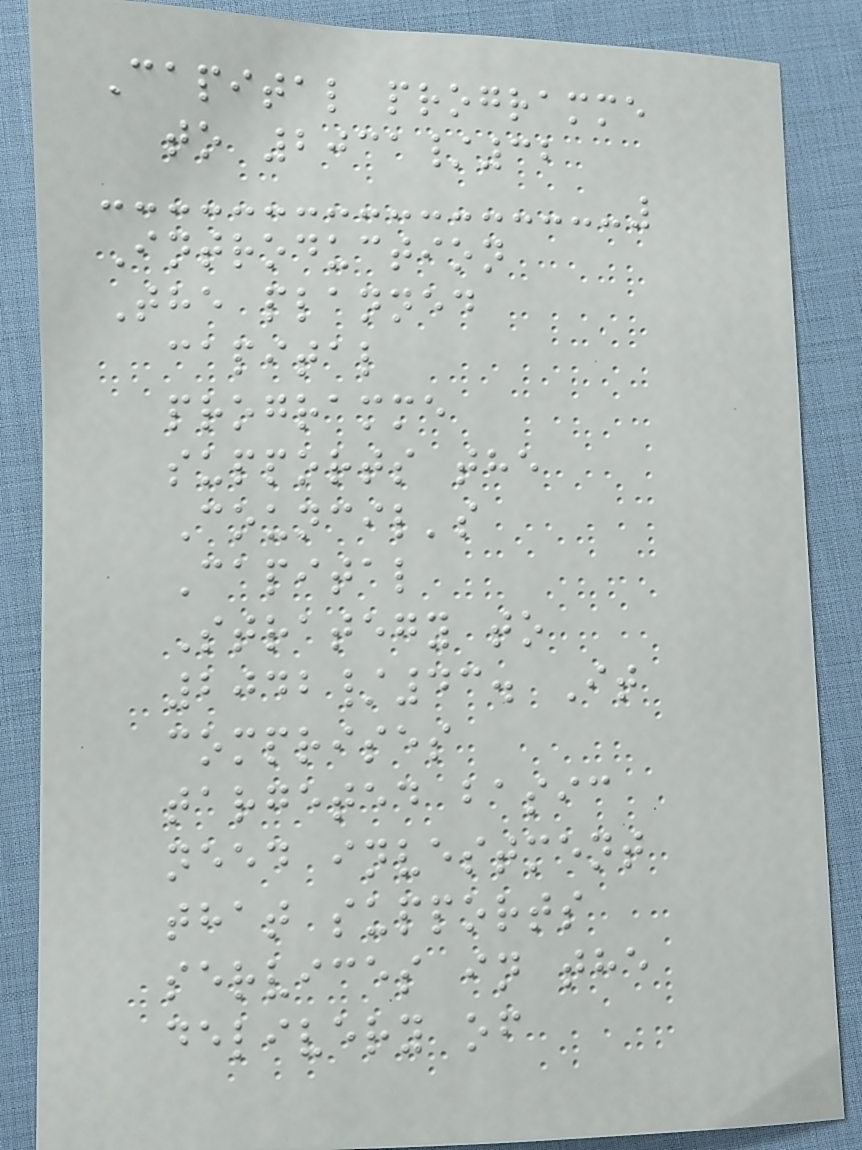Capital programme
to 2031/32
Introduction
The planned
capital
programme
supports the
Council's
Capital
Strategy to
2042/43. It
comprises
targeted basic
need investment
that supports
services in the
delivery of
